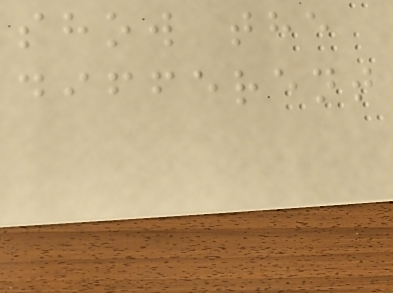show the
different
